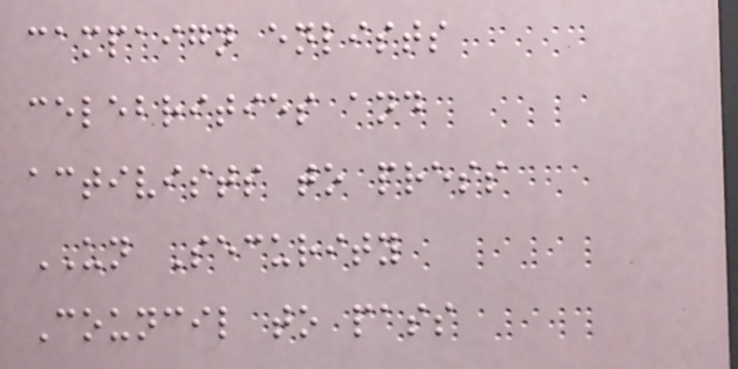campaign enlists
celebrities and
activists to press
UN Security
Council to pass
